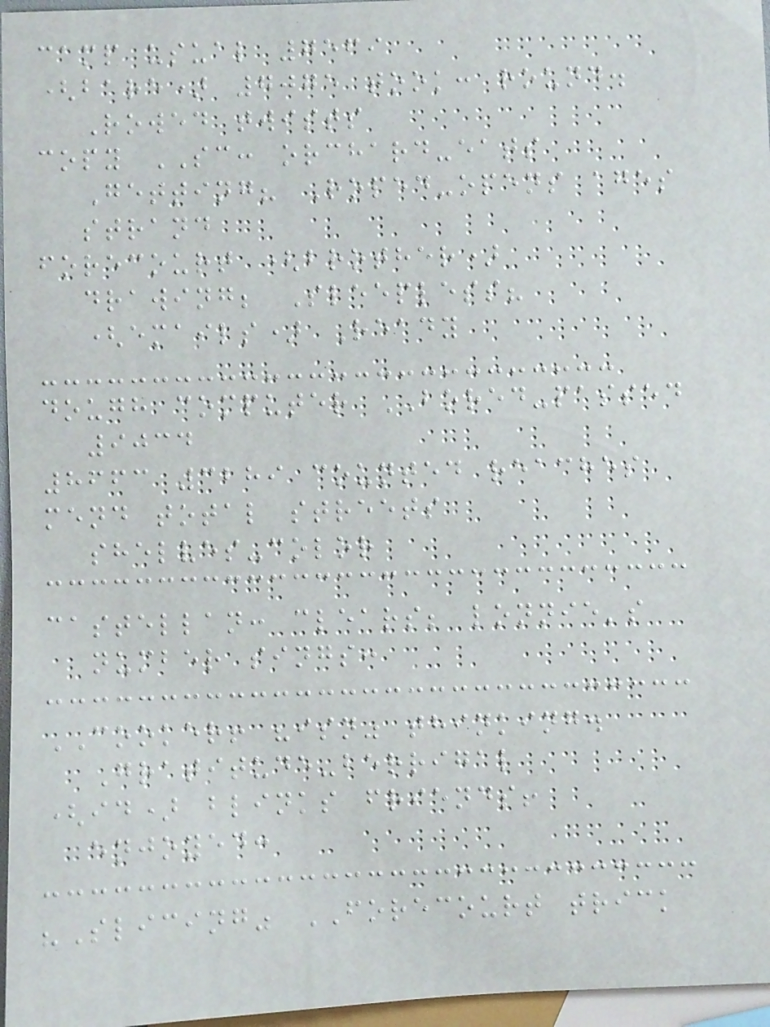camp usual 7569
(bare) 7075 took: round.
Rowed twists
copy SC: orchard-eats
Getting? Roped-opens ages
strand
forecourt (brother)
drawing; Sleepless?
(emails) Ready
dough computer BORED-passed
9034
8663 3289 counted reaches
mend total streets
shelves-color
castellan: clears; lonnie's
number sings:
COOKER! "isn" thinking.
Gratitude-berrigal
(id) blinks friends!
enjoyed:
"Slicing" FORECOURT trick
